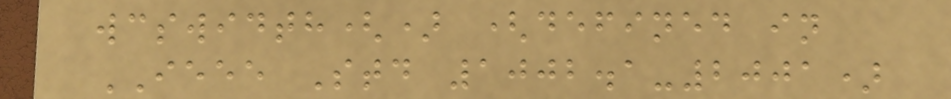wcswidth() (defined in
IEEE Std 1002.1-2001)
